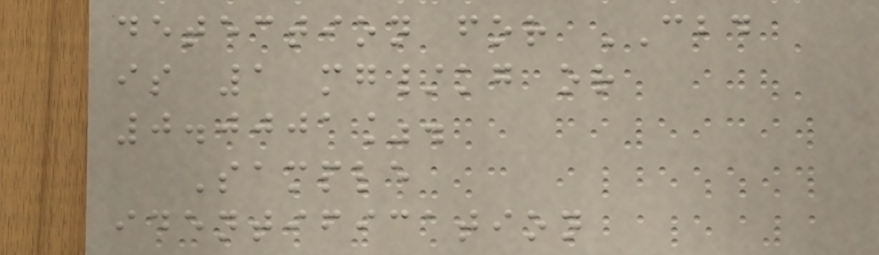detection for CBD
is 1 mg/kg or
0.0001%.
Sample
identification
